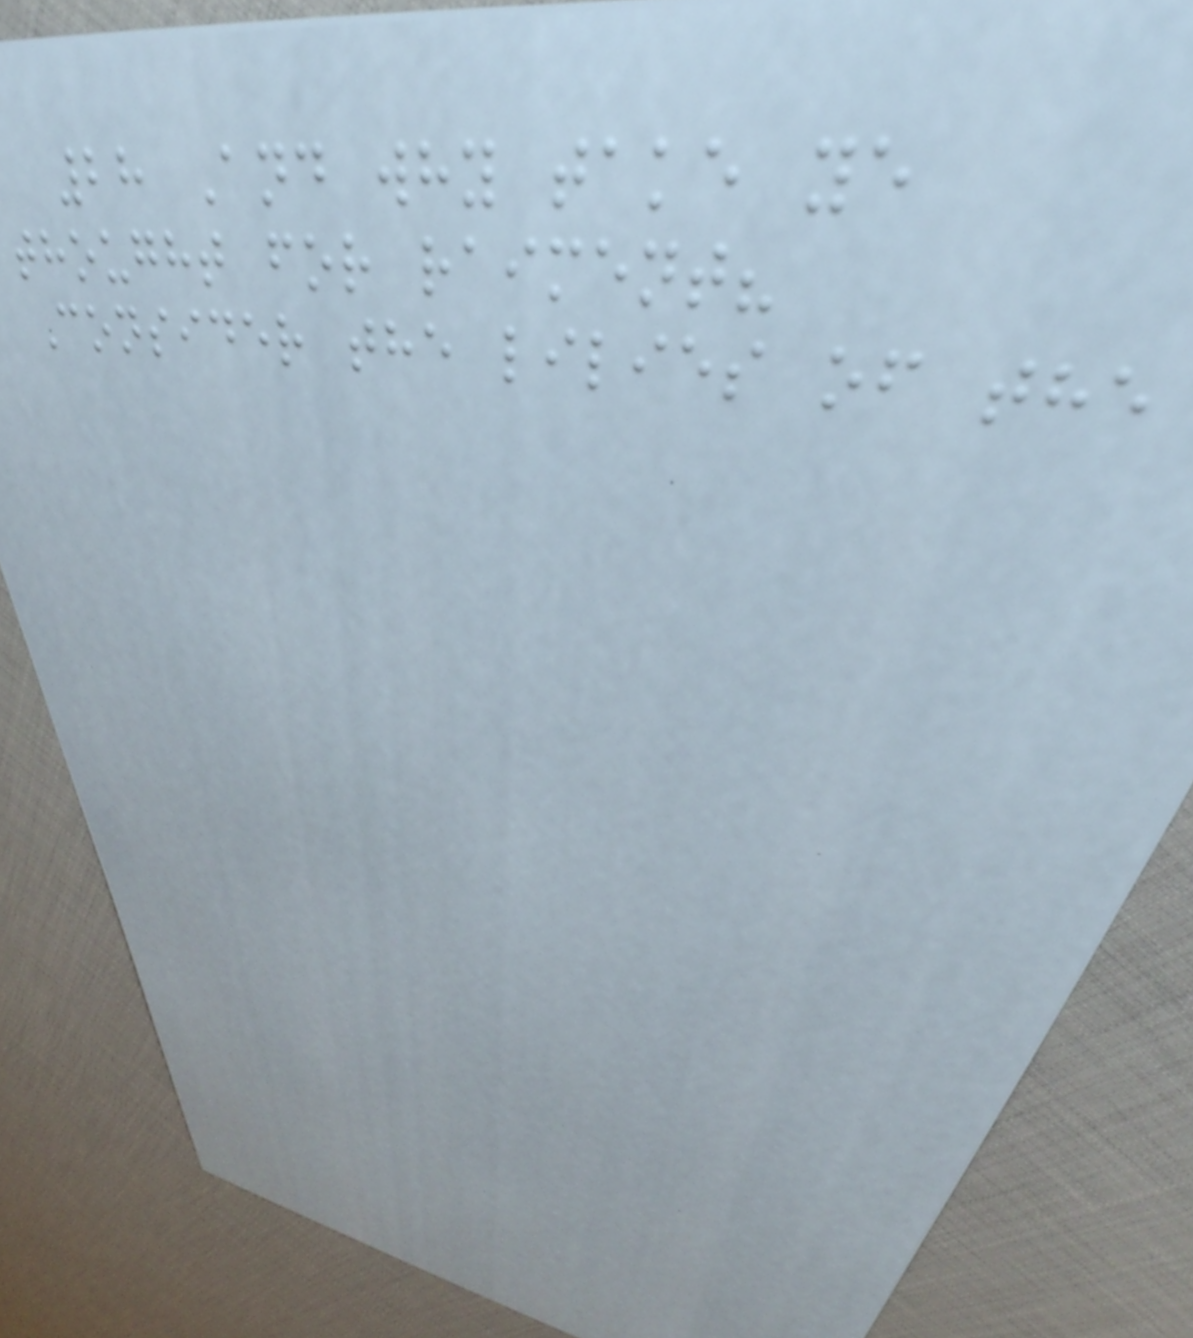28 And why take ye
thought for raiment?
Consider the lilies of the
